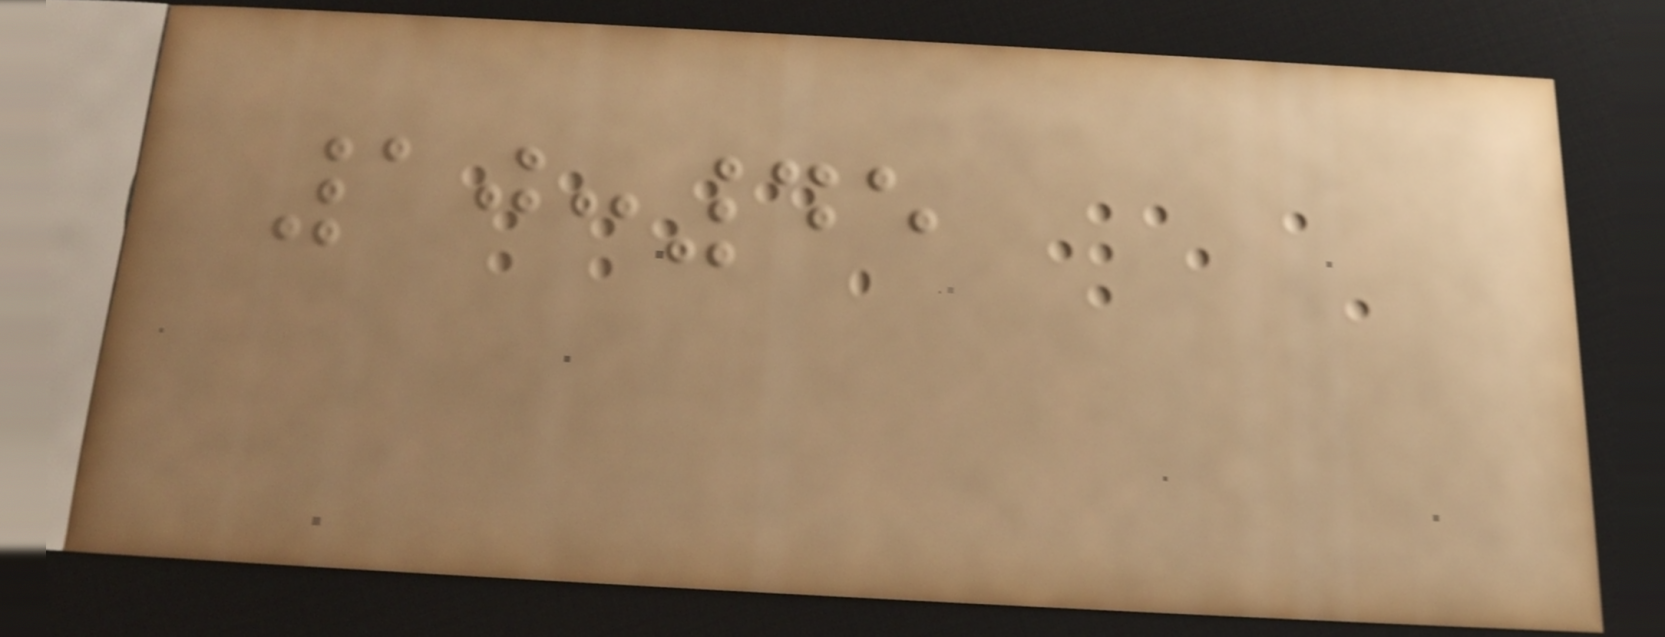10:45
